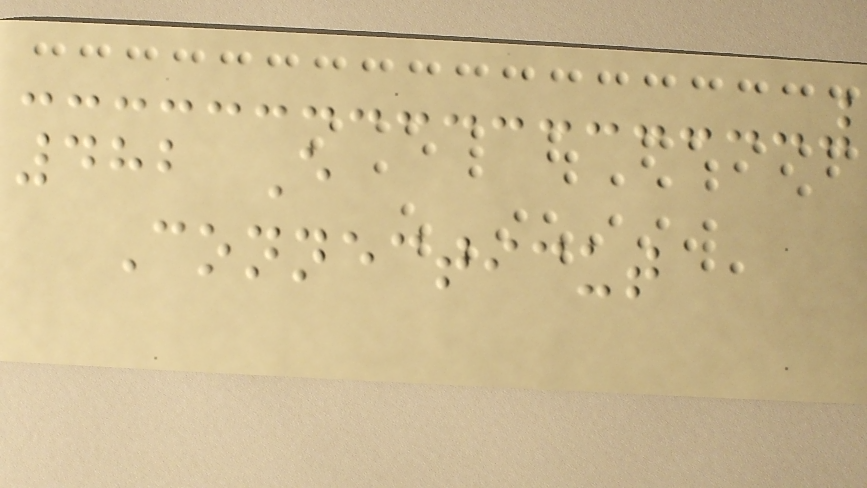482 E
Connecticut
